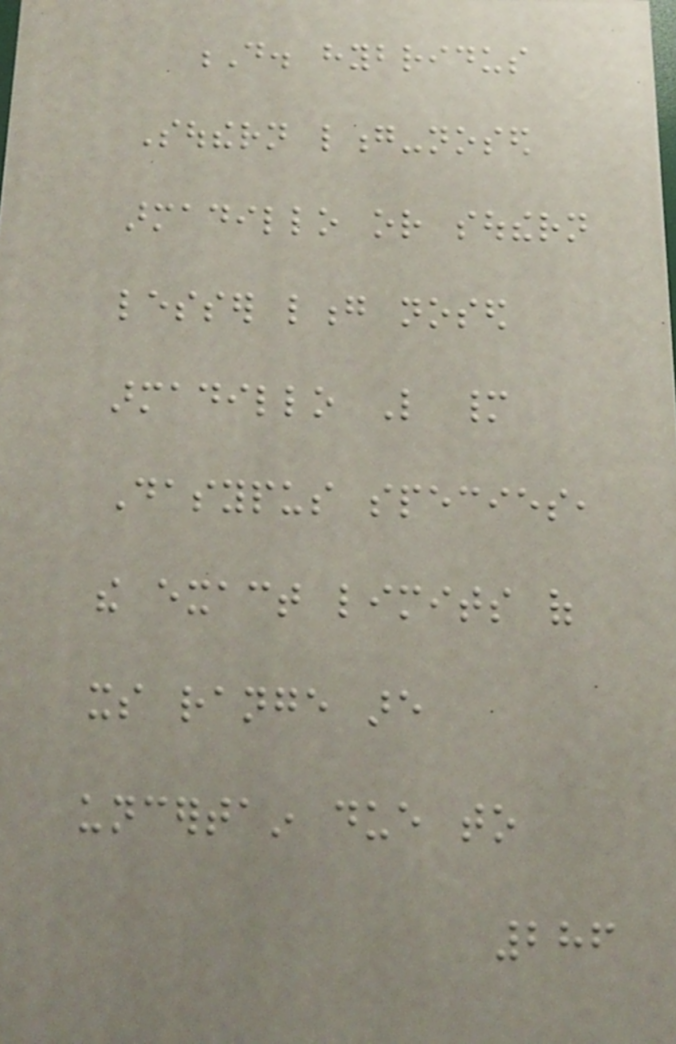D. hybridus
Southern long-nosed
armadillo or southern
lesser long nosed
armadillo Like many
Dasypus species,
the exact limits of
its range are
uncertain due to
286
